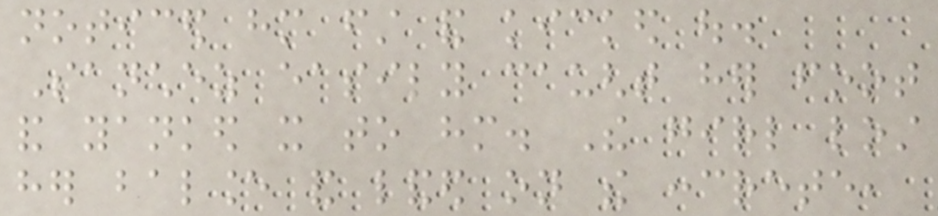noticed him first and kicked out.
Sanchez easily caught her foot
and yanked it to him. The girl lost
her balance and landed on the concrete,
